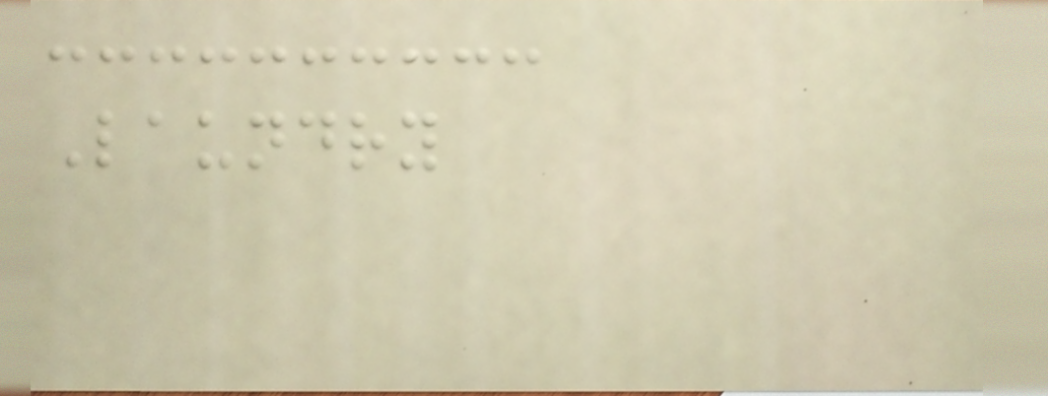Laundry
